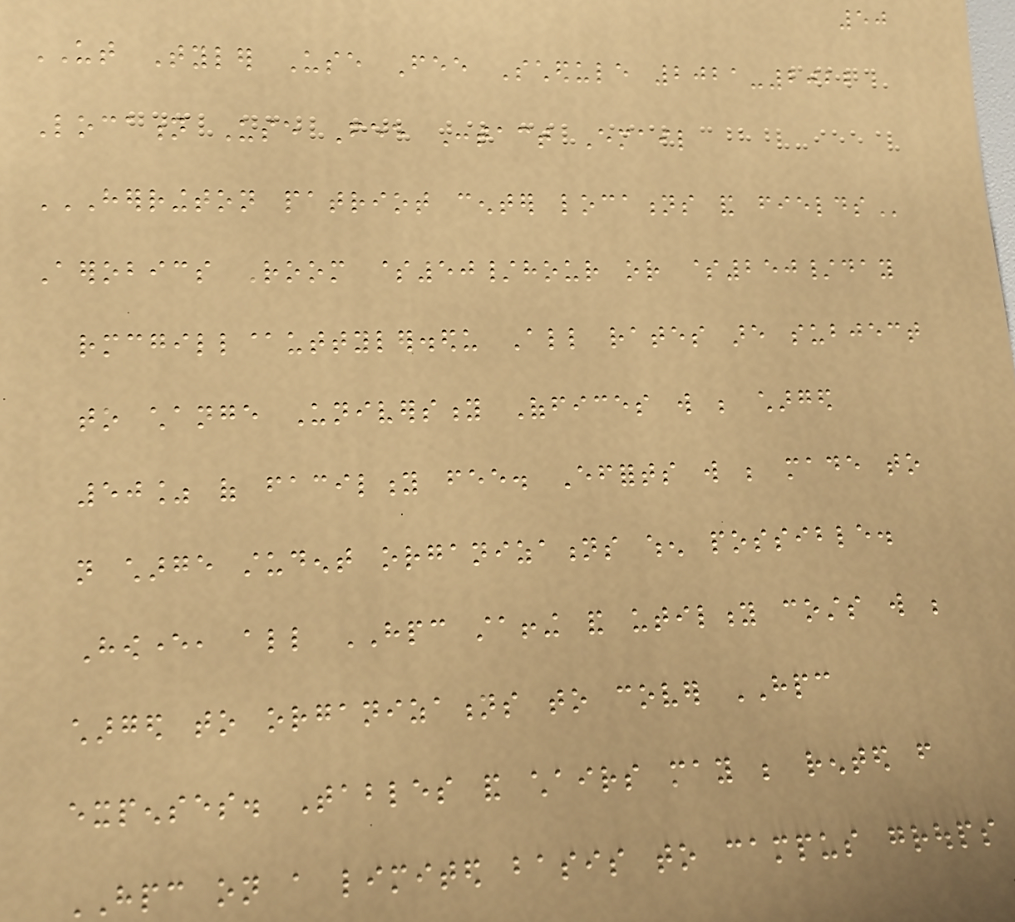50
UT Tyler Use Fee Schedule 2021-2022
Location Use Fee Contact Email
HERRINGTON PATRIOT CENTER LOCATIONS AND FIELDS
Aerobics Room $50/hour or $250/day
rmcgill@uttyler.edu All rates are subject
to change University Offices will be charged
50% of facility fee. Efforts will be made to
not charge student organizations when possible.
However, all HPC staffing and utility costs will be
charged to organizations to cover HPC
expenses. Tables and chairs may be rented from
HPC on a limited basis to campus groups
